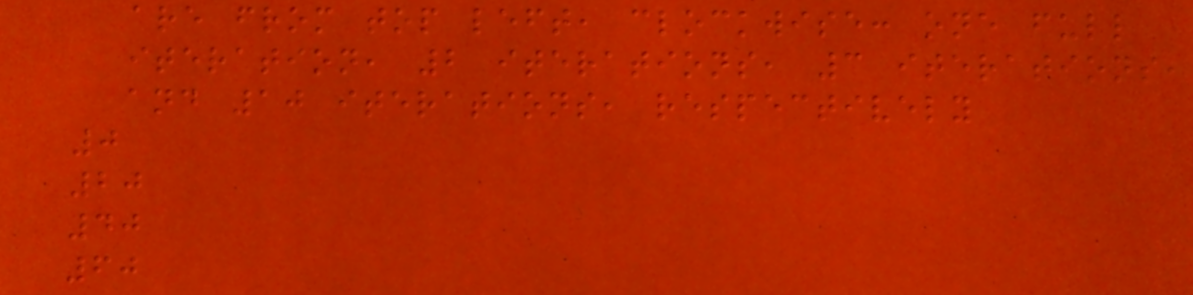are from top left, clockwise: one full
iteration, 2 iterations, 3 iterations,
and 10 iterations, respectively
0
20
40
60
